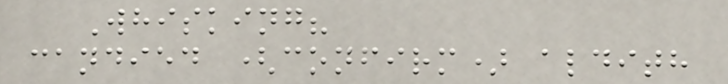Whisking?
candied (confirm) aldith
